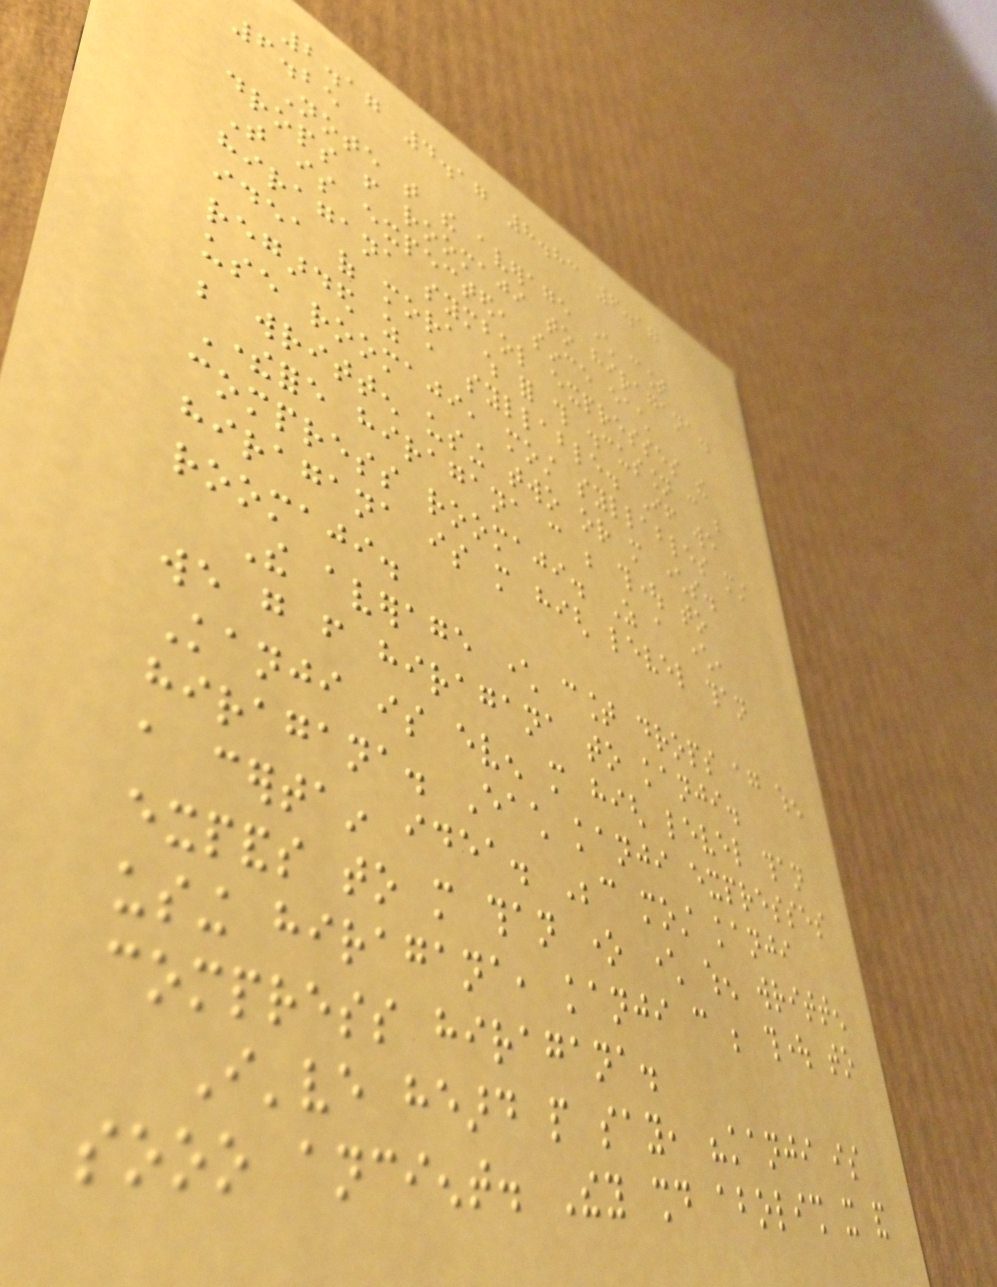2.17 4.17 8.83 6.17
6.25
Note that the average character count
drops from roomaji to hiragana.
That is expected, since each
hiragana symbol expresses the
idea of mora which for this discussion can be
regarded as a syllable. If we
use roomaji, most syllables must
be written using two or more characters.
Therefore hiragana can be thought to
compress roomaji. As a character,
hiragana is more high level than
roomaji.
The average character count drops again when
we go from hiragana to kanji.
Kanji is even more high level than
hiragana. Each kanji expresses
a certain idea. Because most kanji
expands to more than one character when written
using hiragana, kanji can be thought to
compress hiragana.
I've heard people say, "kanji is
sooo ancient. They should abolish it and
